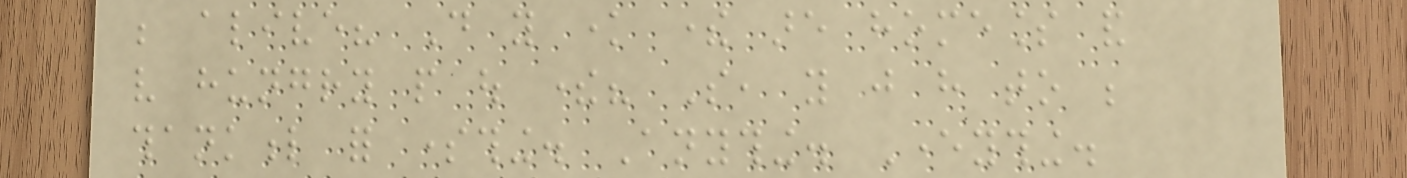be alive? Do you know there are homeless and
very hungry people out there? So, you just have to be
thankful for something. Anything. Everything.
